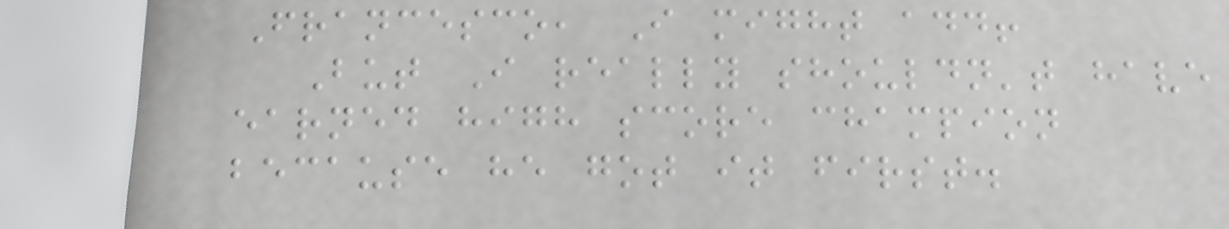Francesco, I might add!
But I really shouldn't have
earned high score champion
because he got it first.
